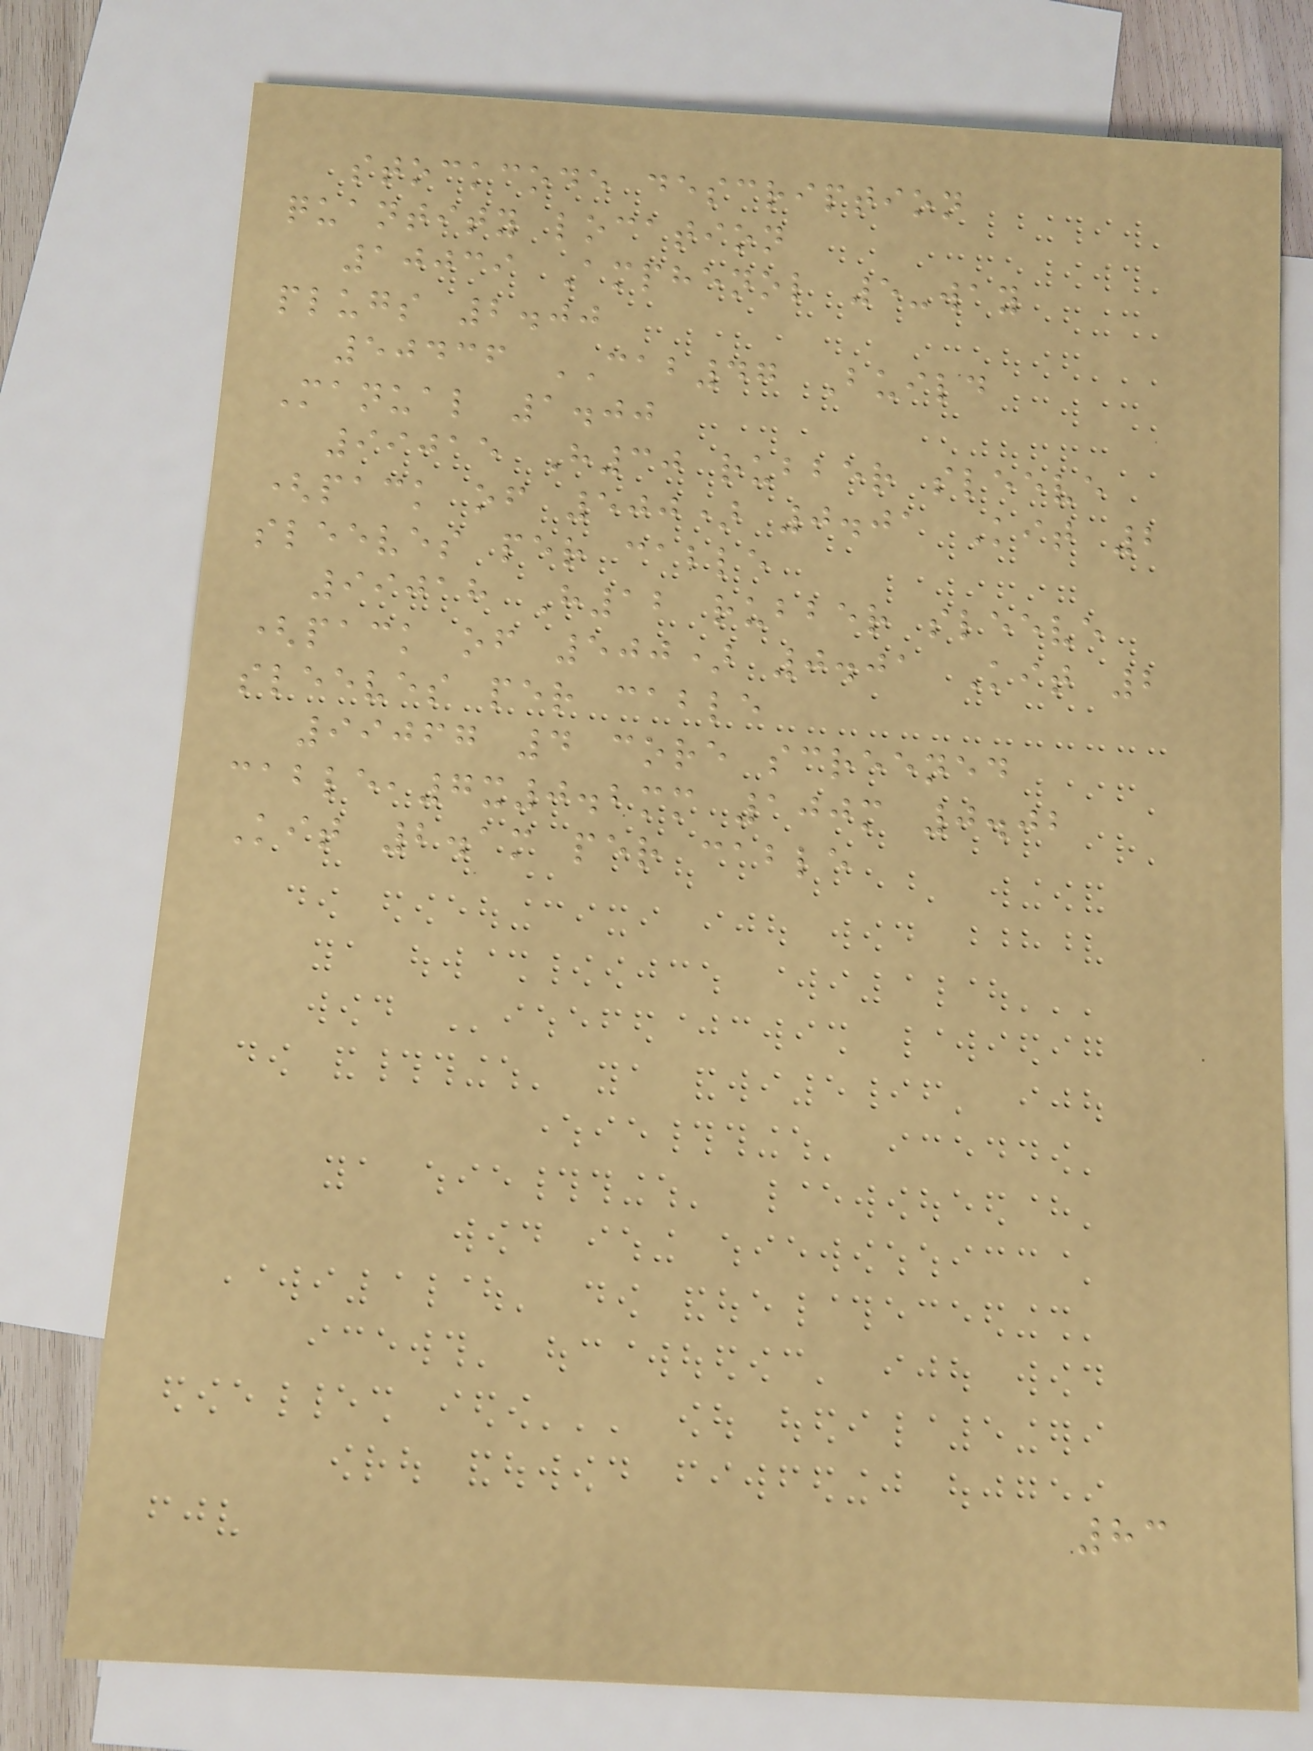stockcode description
quantity location
10039 Amphenol 5-way
plugs 2.00
50436 CAB47 Build
Manual 1.00
99015 H30 rubber sleeve
(pack of 500) 0.01 Kit 2
sleeves per cable
99018 H12 rubber sleeve
(pack of 500) 0.01 Kit 2
sleeves per cable
99067 4 core screened
cable,7x0.2mm 100m 0.02
Kit 2.1m per cable
83
